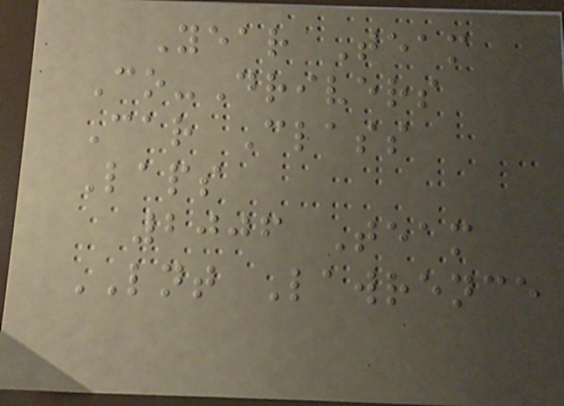Year Team
Co-Drivers
Car Class
Laps
2006 Team
LNT Lawrence
